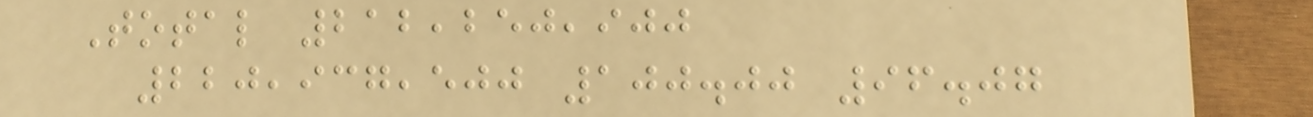Total 212,250,900
220,937,500 100.00 96.07
